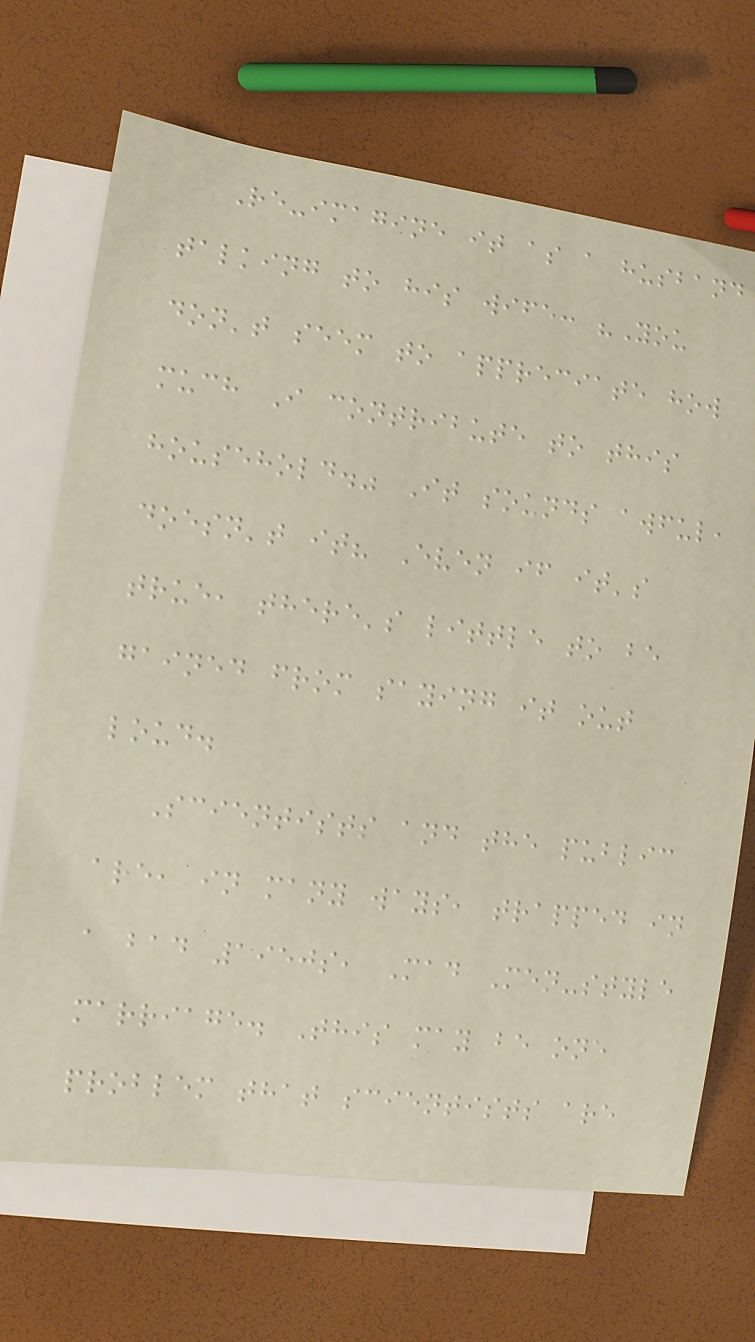Re-imagine it as a husband
talking to his wife: "You
don't seem to appreciate how
much I contribute to this
household." It sounds awful,
doesn't it? Even if it's
true, there's little to be
gained from saying it out
loud.
Scientists and the public
are, in many ways, trapped in
a bad 1950s, Mad Men-style
marriage. This may be one
problem that scientists are
